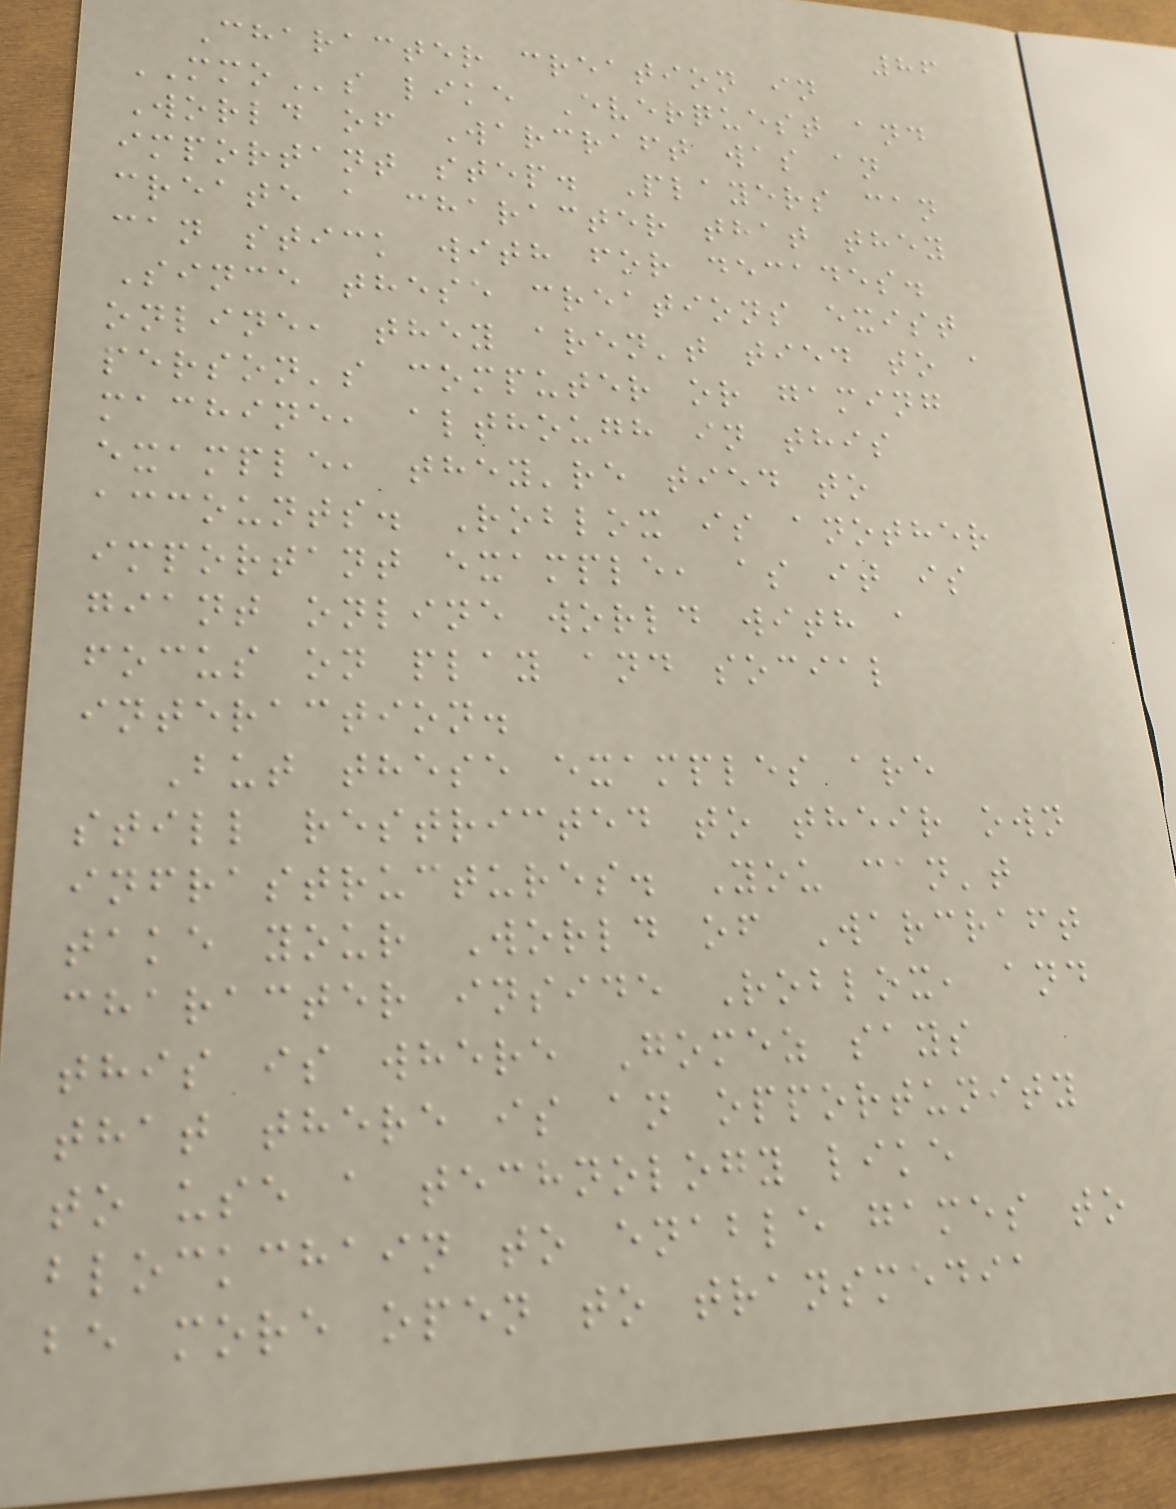86
Character creation in
MMOs like Everquest and
World of Warcraft was an
important step. Players can
create a character that they
can stick with for decades.
Since these creations exist
online, they aren't tied to a
person's computer or gaming
machine, although in this
example, they're tied to
accounts. Roblox is another
important example, as it is
giant online world with a
focus on play and social
interaction.
But these examples are
still restricted to their own
infrastructures. You can't
take your World of Warcraft
character inside Roblox, and
this is where Gomez says
that there is an opportunity
to use a technology like
blockchain to enable games to
be more open to transmedia
